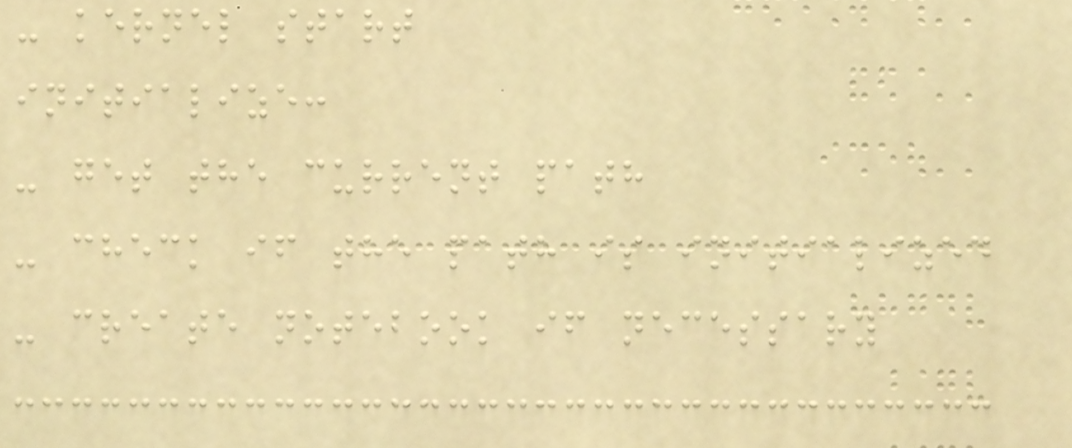- kernel start
initialize:
- get the current path
- check if the path is initialized
- create notebook if necessary
